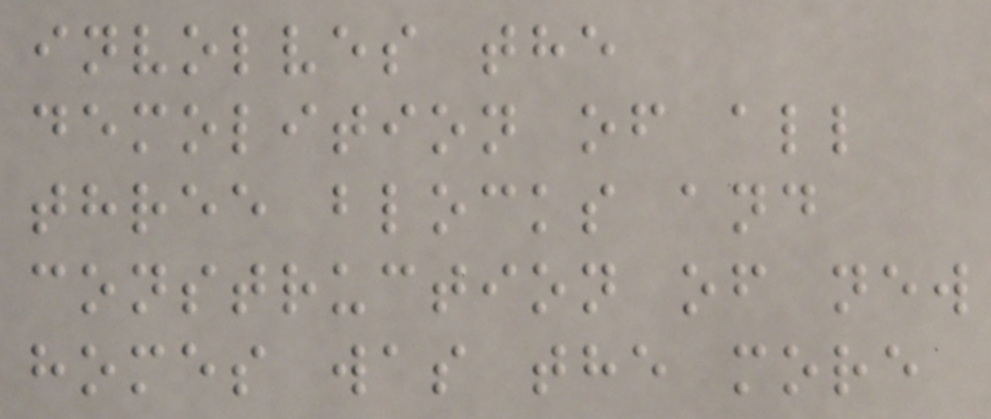involves the
demolition of all
three blocks and
construction of new
homes was the more
